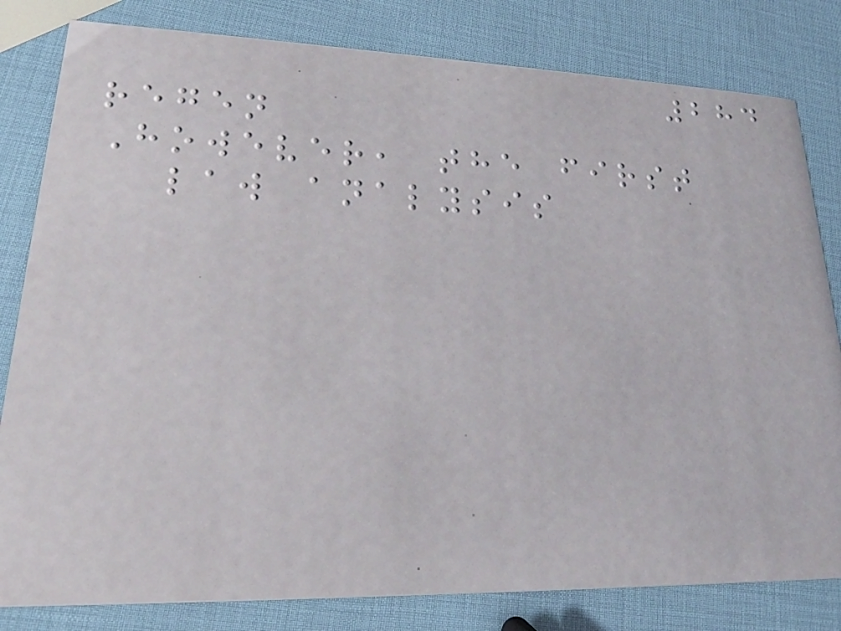284
regen
However, the first
law analysis
